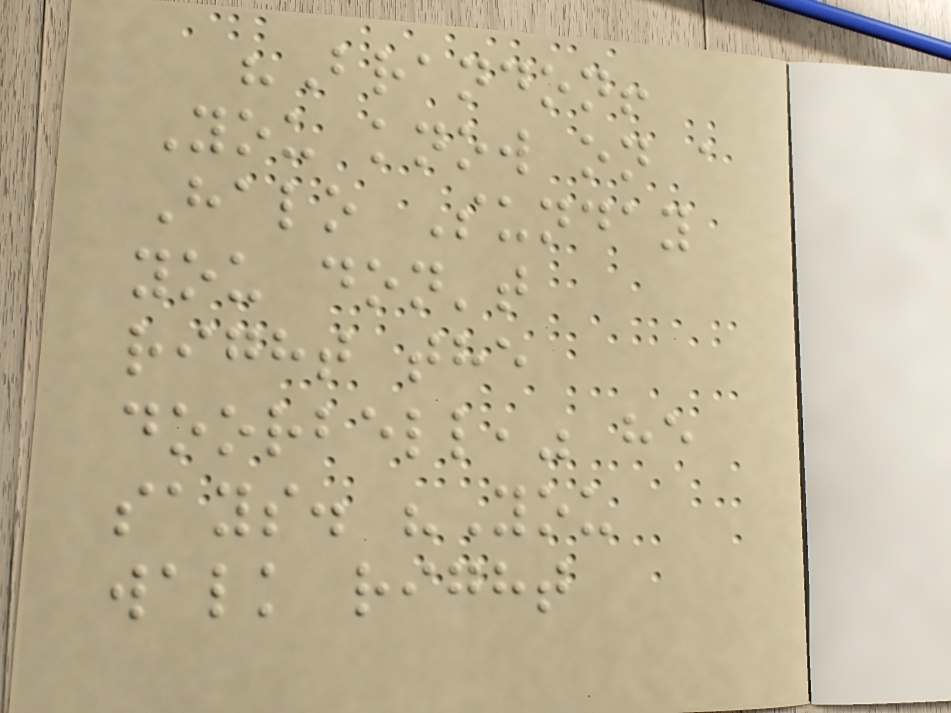"Brandon!
You know on a
Halo Sunday
you don't
right the
doorbell," he
says. "You
walk right
